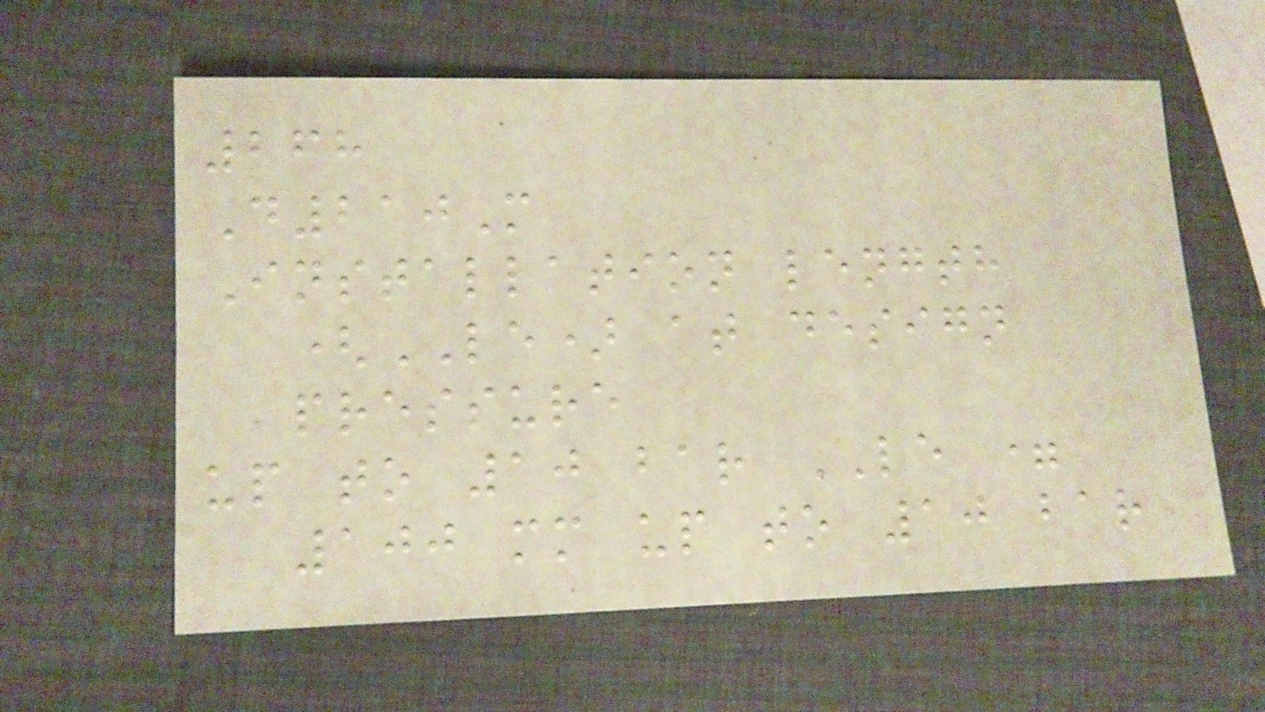268
D210M
Installation length
(LE) at design
pressure
up to 10 bar LE =
100 mm up to 10 bar
